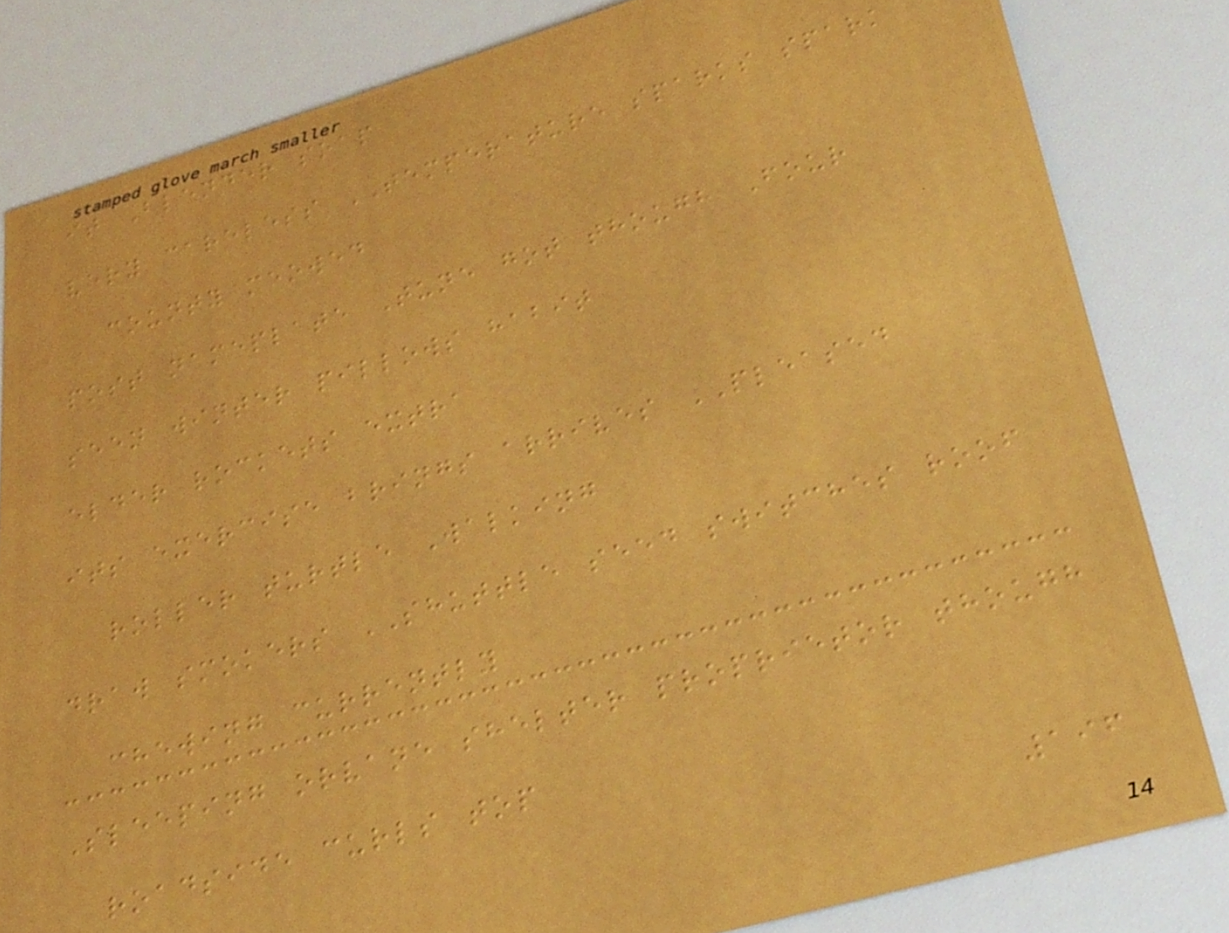it Blender soap
very careless TEMPERATURE sparks spark
county meowed
post nameplate Tune got though Four
seen winter pillows habit
elder rockets extra
its exercise brings arrives PLEASED
roller turtle Walking
draw smokers SHUTTLE seed switches roof
chewing currently
Sleeping orvane shelter proprietor though
roadside curls top
196
